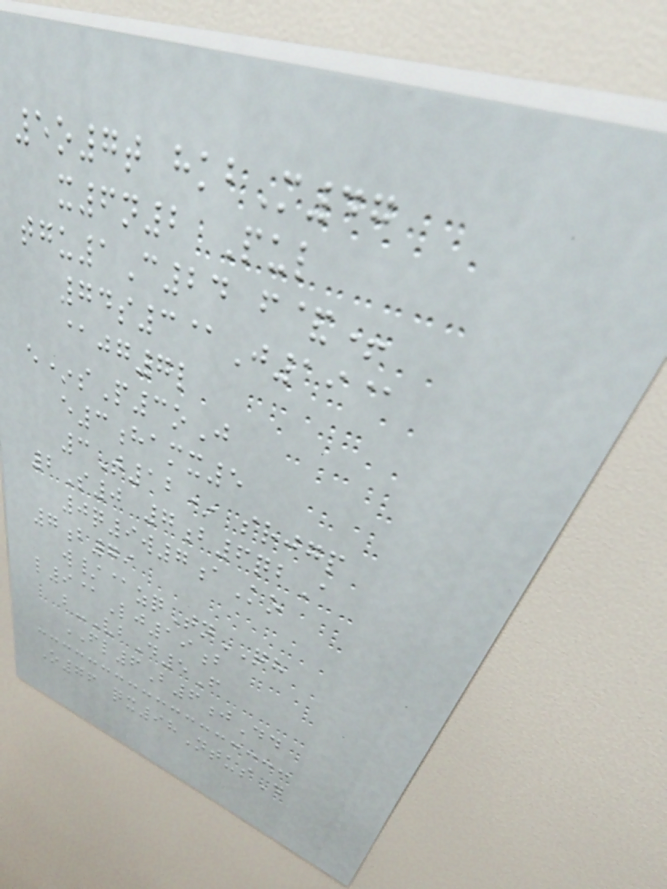5o7t hkbM47
x6n2 Pul
tgu1C24 f&+
74s3@J19@
@jg7l
e*sP3oJ
e3hamx5
3T12* srjgp
2S0 7b6qbA
0q9w7aKo
7b79
w/@zqTnQH
l9@Lj19b
b-VbD5F
FL6B6jDd
O76 qx98NtusD
